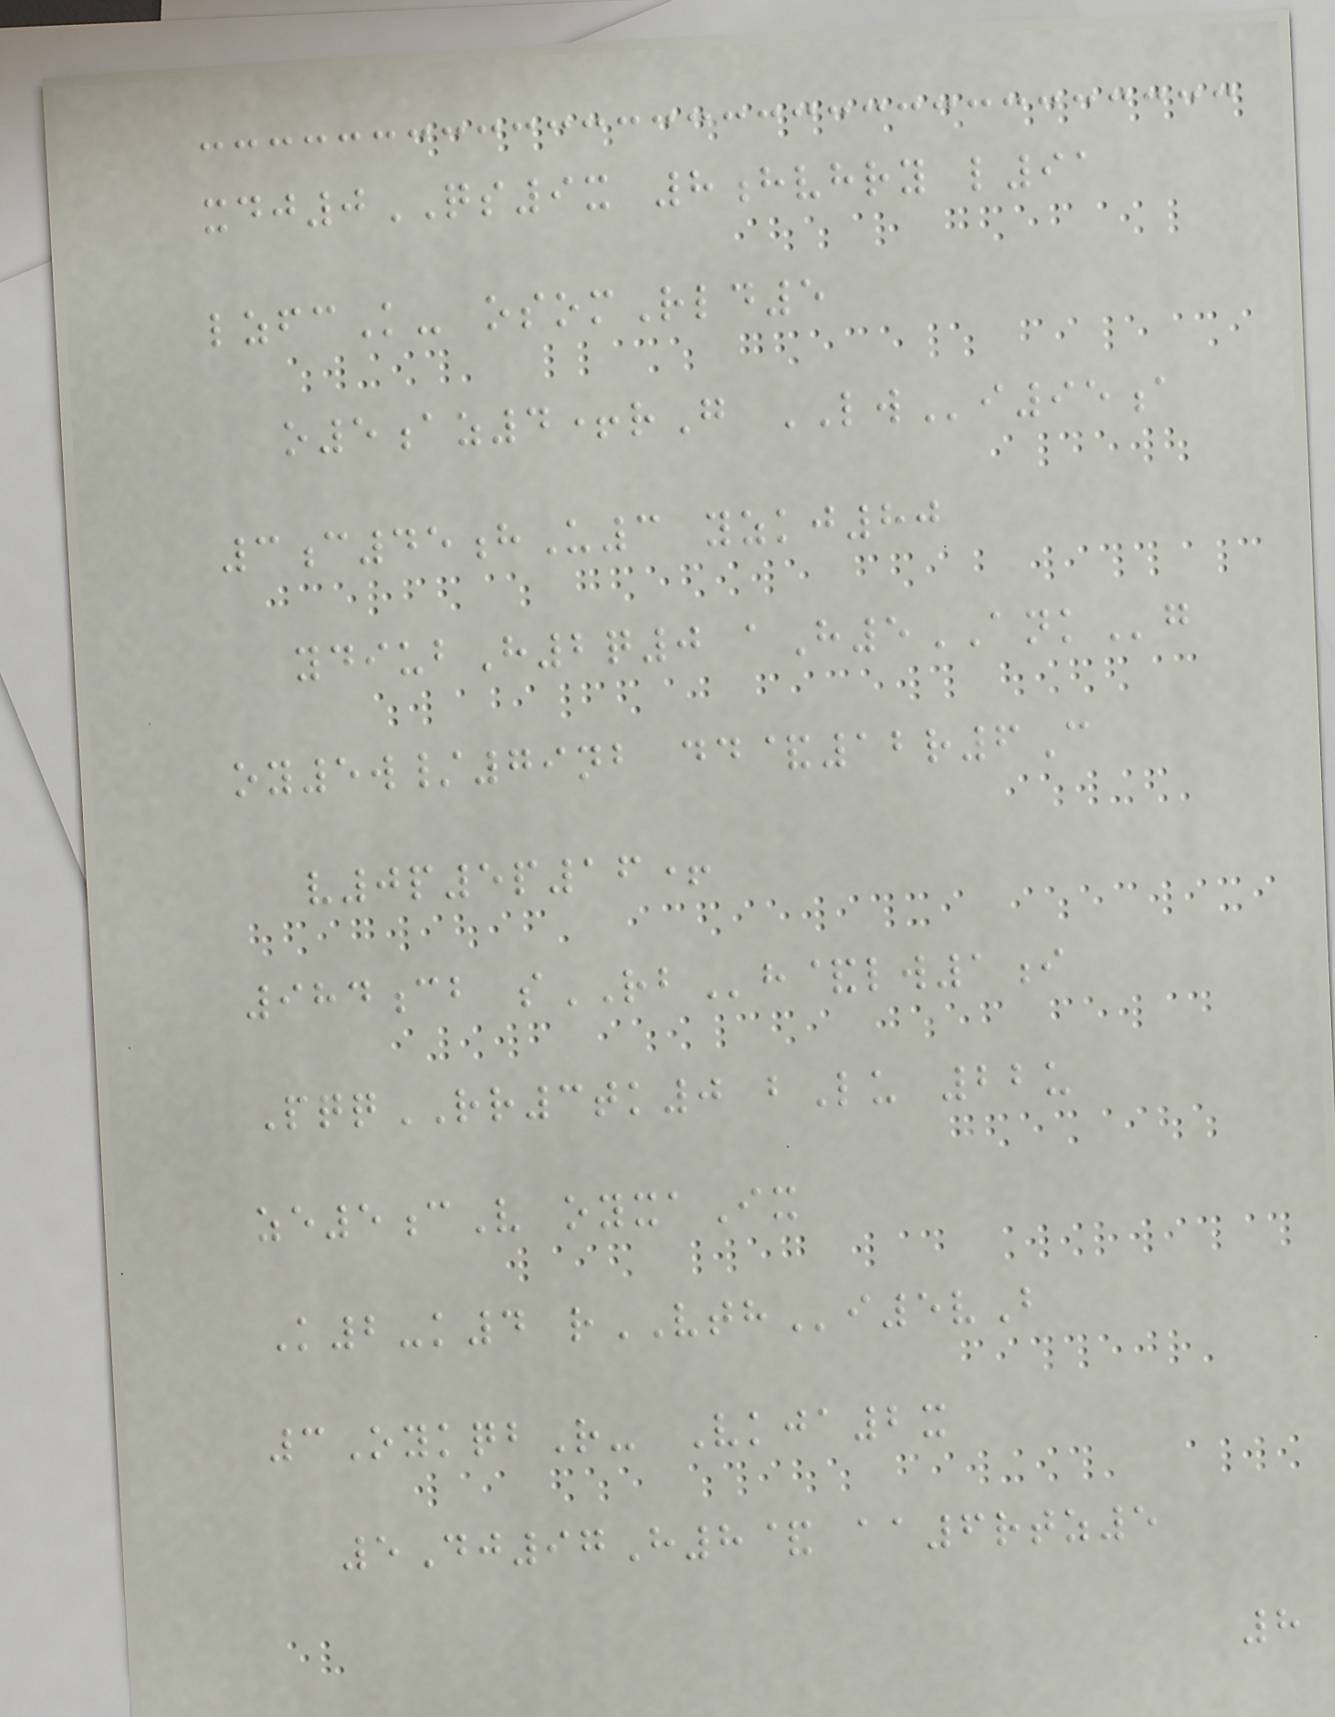xdj0QS9x 8hvhry l91
lzfcK- osomRld5
o5az4+rG LWi95a
3c45hU3 yzkj80
ydiubH2q0 aH5ANKg
oy5w/79nb dd&12r6C
v0p5p16+
984cb sRBh&lw1i
PqqRR3tk0 bLu 22u
ze5cV oyxaIx
K2-k4 rVTHi5vB
3OykqbR- Vkja2x
5Dj97H8& aa6rtz5
8
